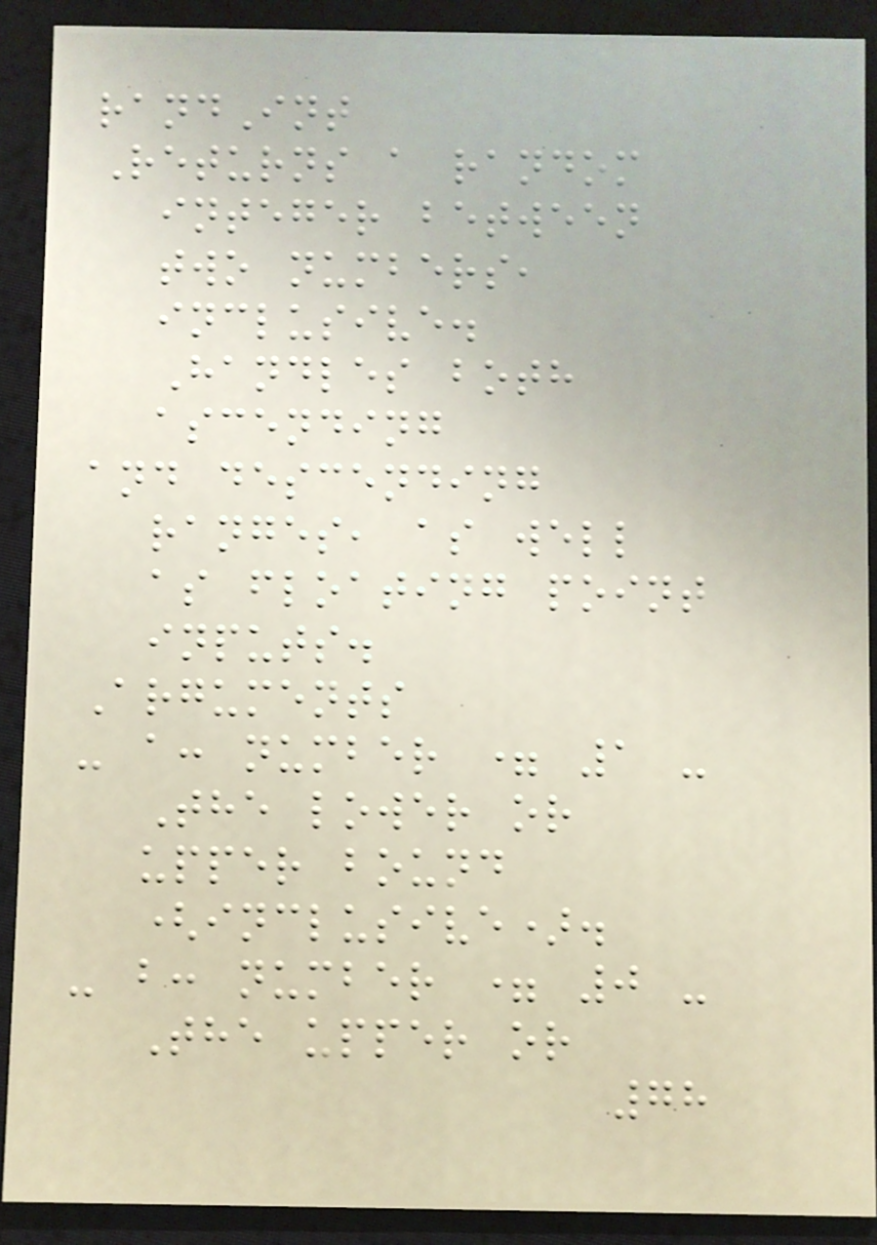randInt
Returns a random
integer between
two numbers,
inclusive.
Handles both
ascending
and descending
ranges, as well
as floating point
inputs.
Arguments
- a: number = 1 -
The lower or
upper bound
(inclusive).
- b: number = 0 -
The upper or
78
